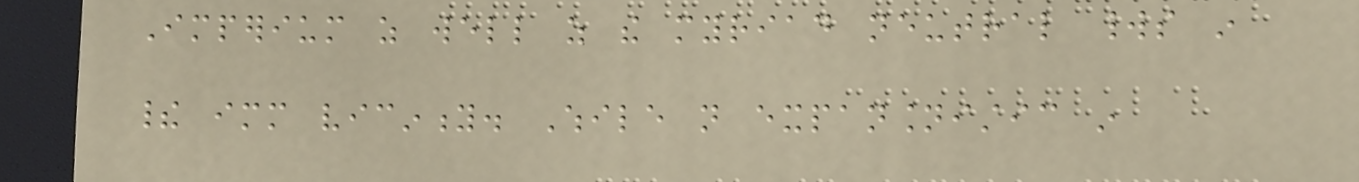Imperium as well as the myriad neutral worlds in
their immediate vicinity. While not expansionistic in
